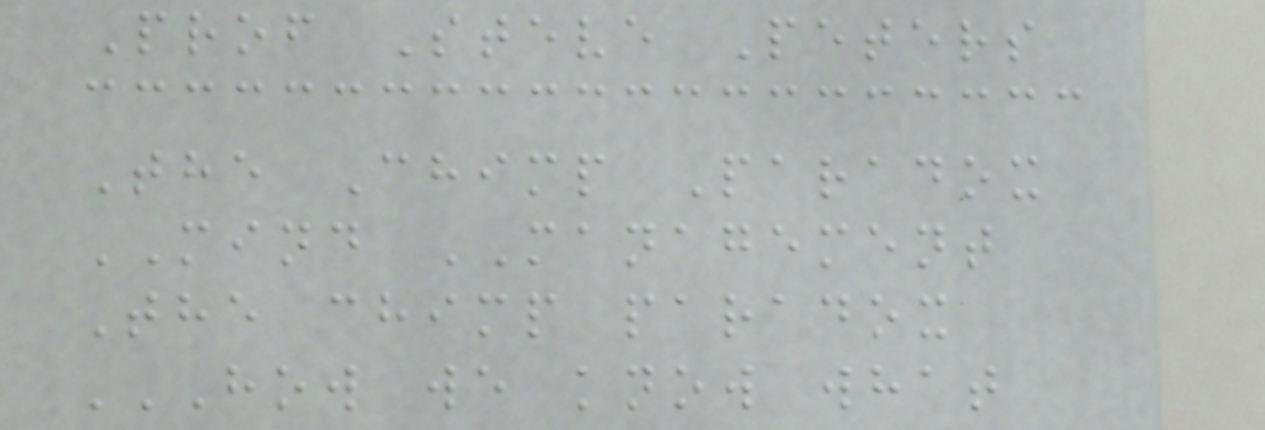Prof Steve Peters
The Chimp Paradox
MIND MANAGEMENT
The chimp paradox
HOW WE KNOW WHAT
